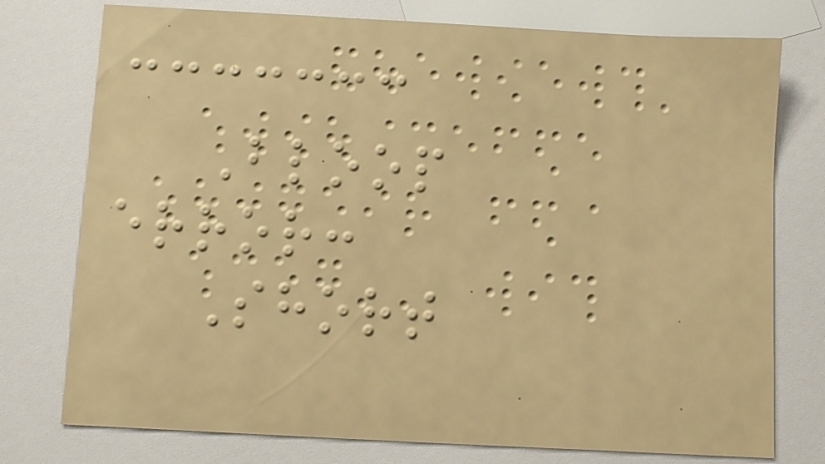Bloop
error:
Short
